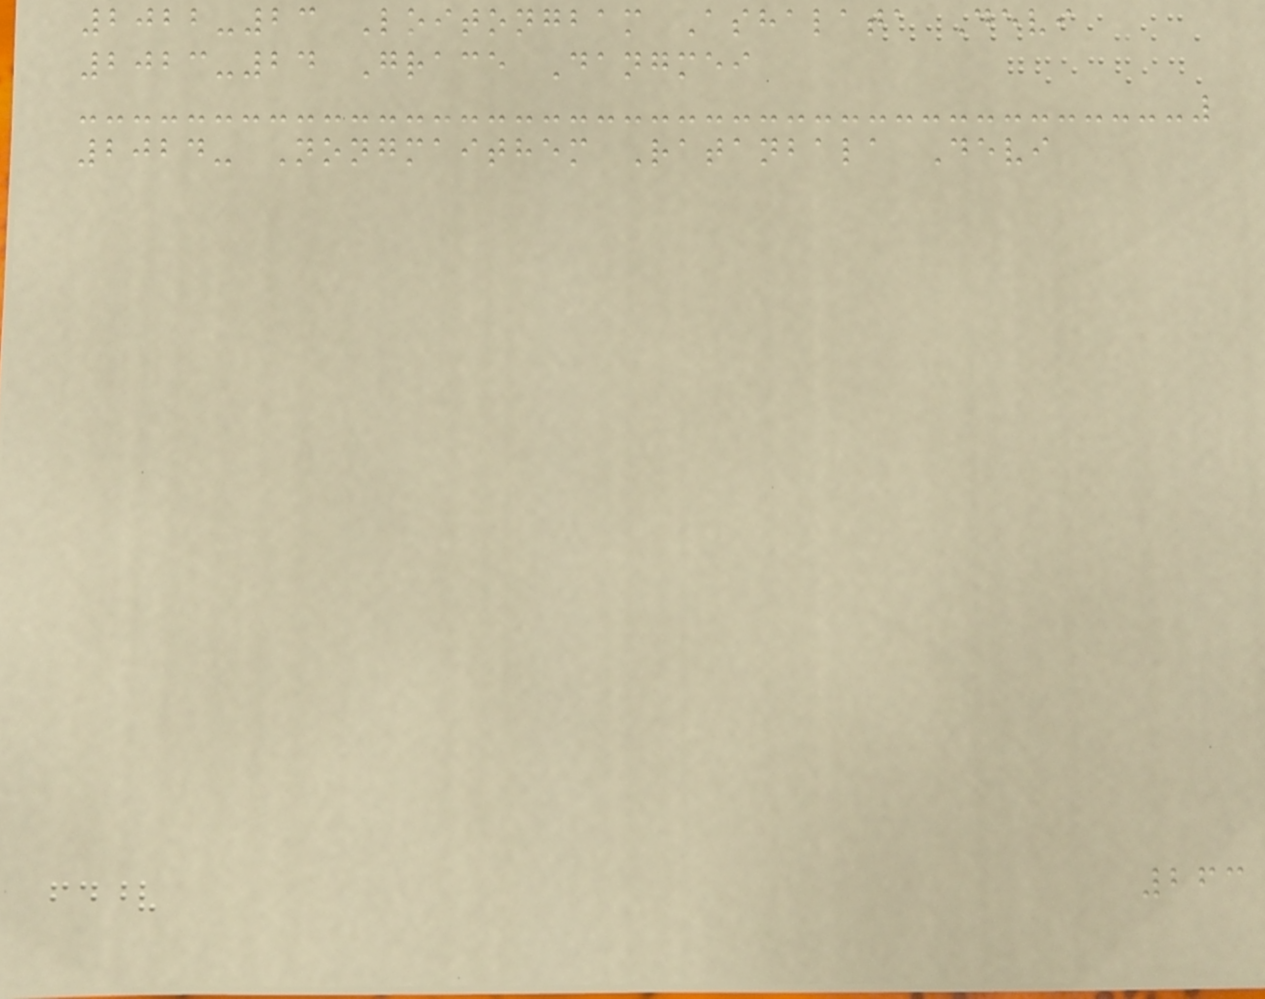2022-23 Loitongbam Ashalata Devi
2023-24 Grace Dangmei
2024- Nongmaithem Ratanbala Devi
263
